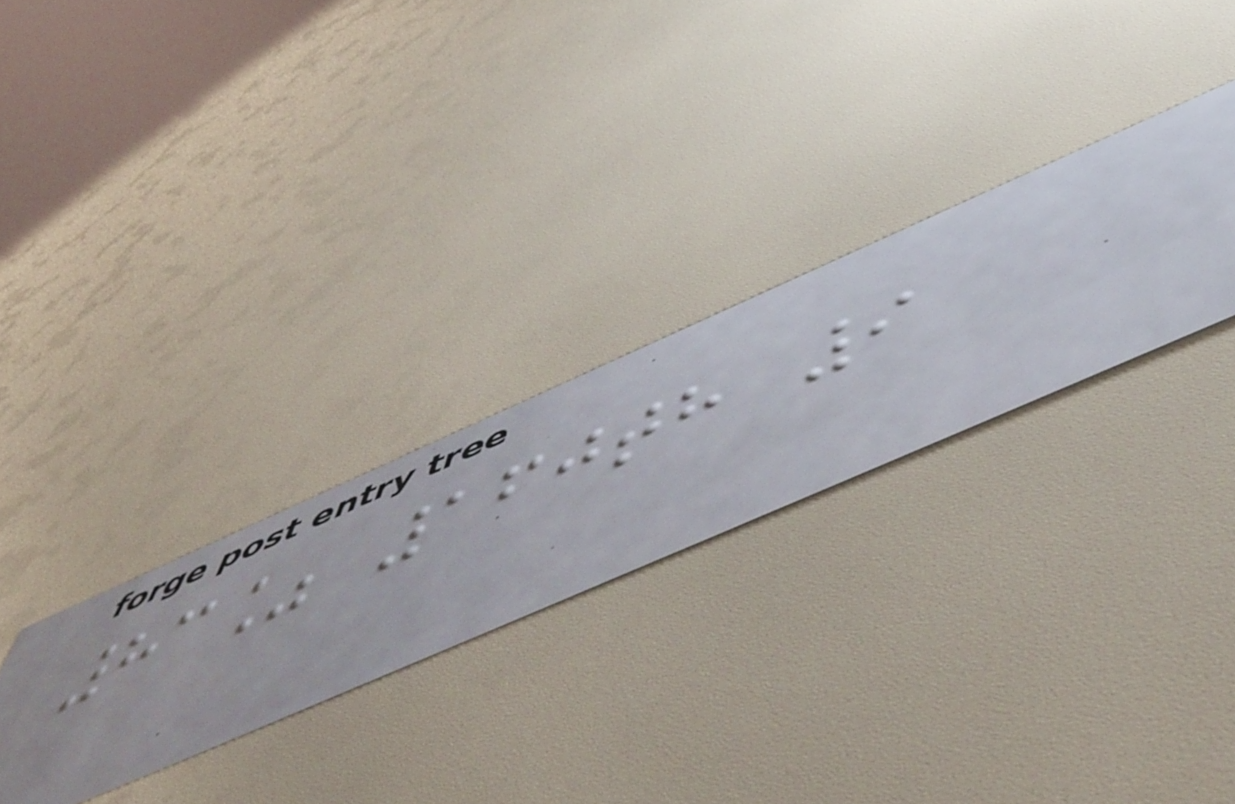83% 160th 9
